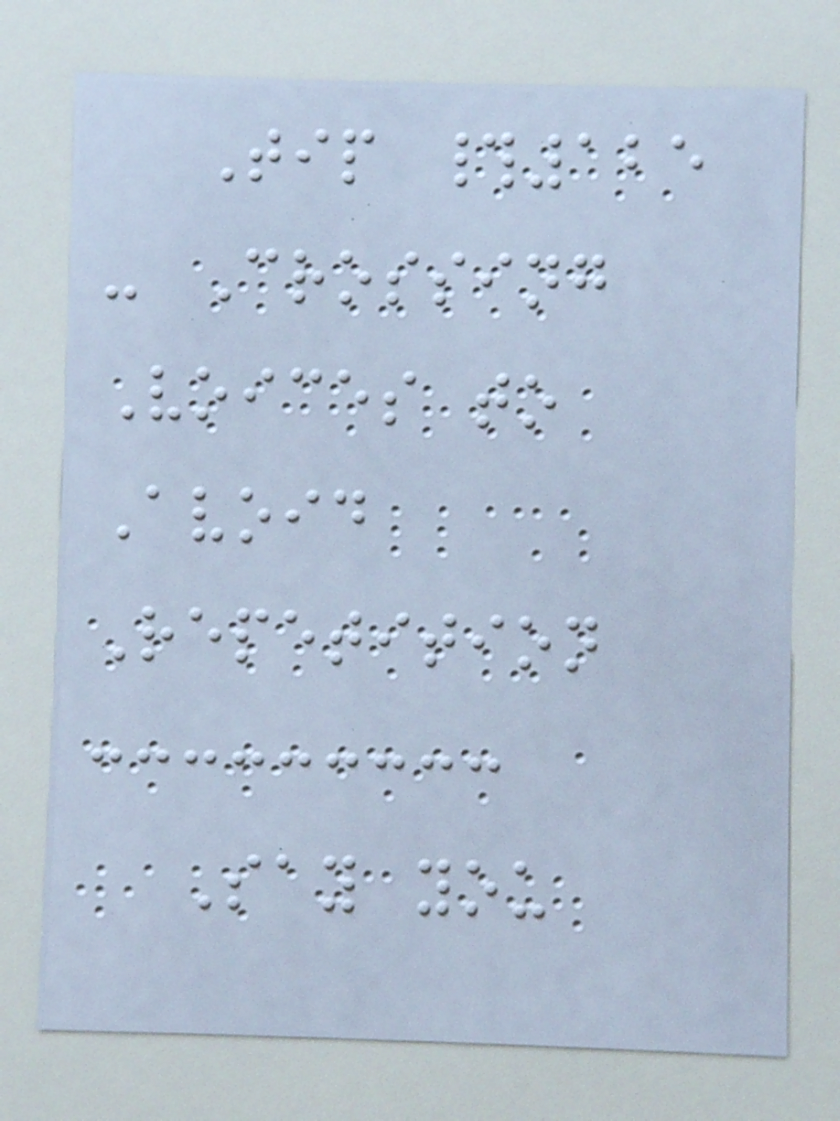Tip #125
- Crossing
Voices to
Avoid
Repetition
Say you
